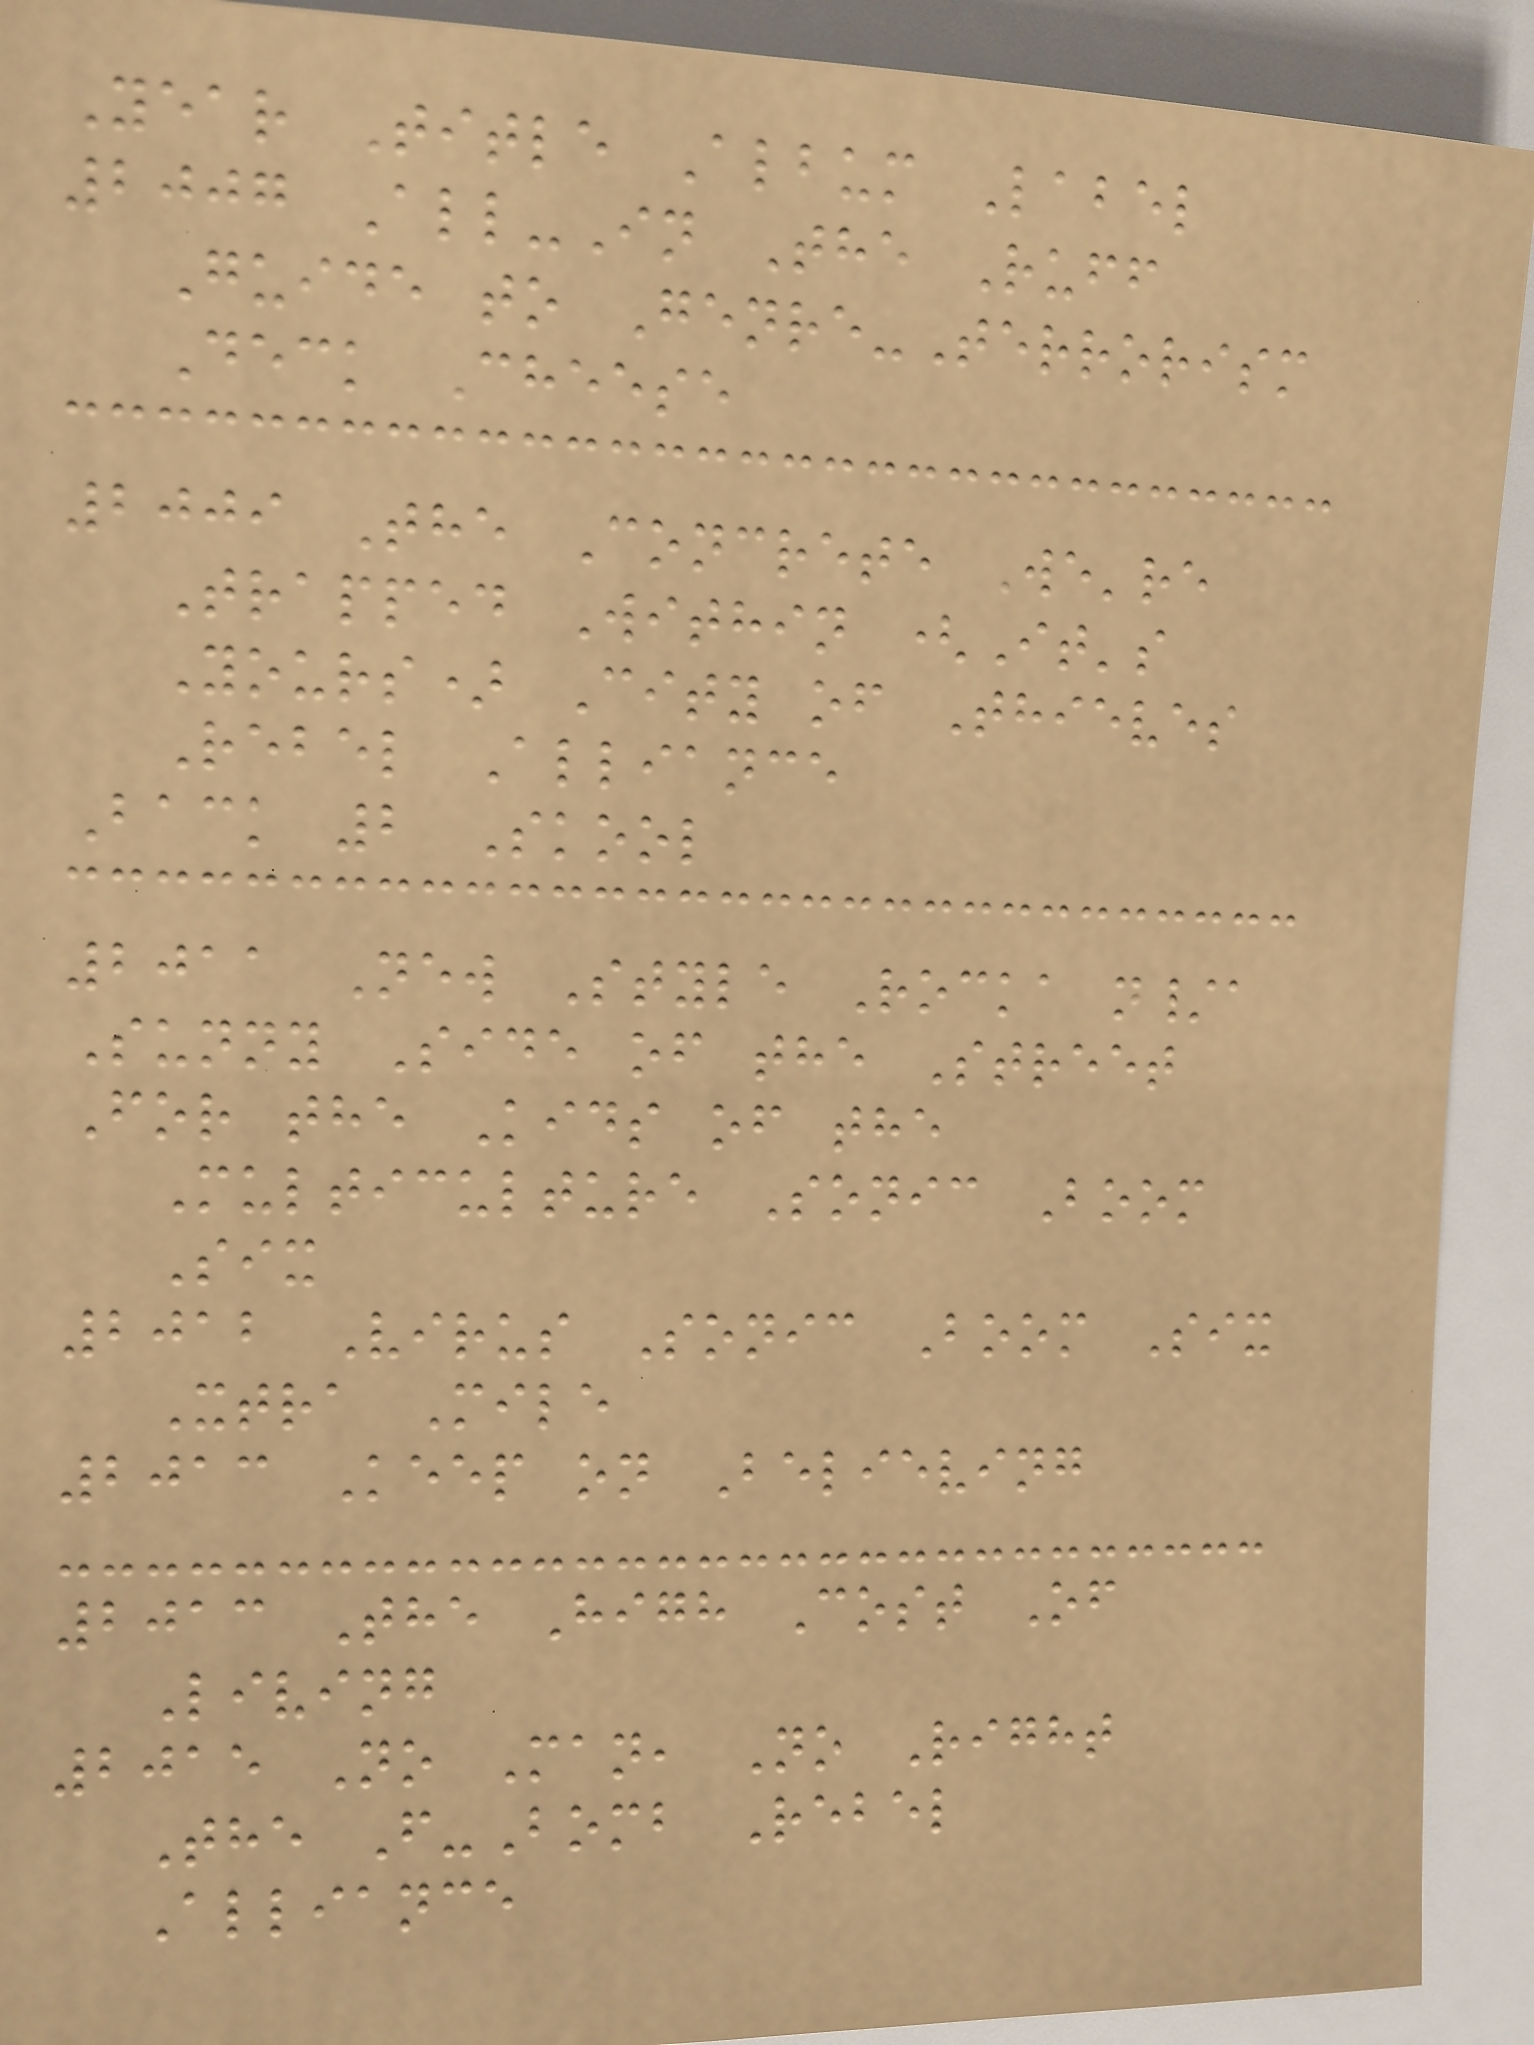Year Title Album Label
2007 All-In The Ruff
Guide to Genre-Terrorism
Deck Cheese
2009 The Concrete We're
Trapped Within (It's
Yours) City of Thieves
Rebel Alliance
Back 2 Skool
2011 New Style Rocka n/a
Sunny Side of the Street
For the Kids of the
Multiculture Sonic Boom
Six
2012 Virus Sonic Boom Six
Xtra Mile
2013 Keep on Believing
2013 The High Cost Of
Living
2015 No Man, No Right
The F-Bomb Rebel
Alliance
